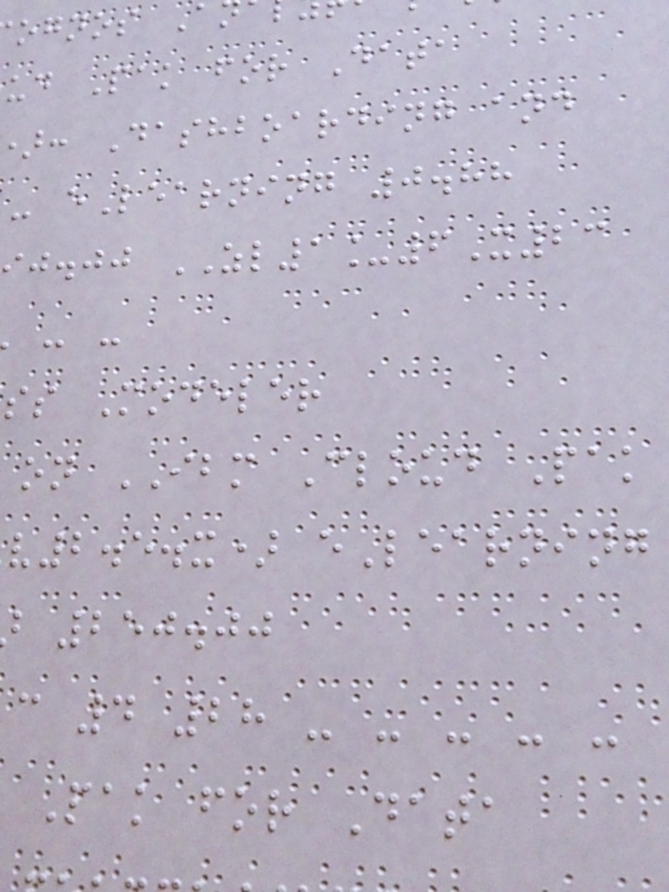ognos A
ud Pak for Data
: Dashboarding and
- eLearning 0.88
j.jj ZL1_6X23
ss Modeler
on IBM Cloud Pak
v2.5.x) eLearning
250.00
c 4 28 - - - - -
Pak for Data
